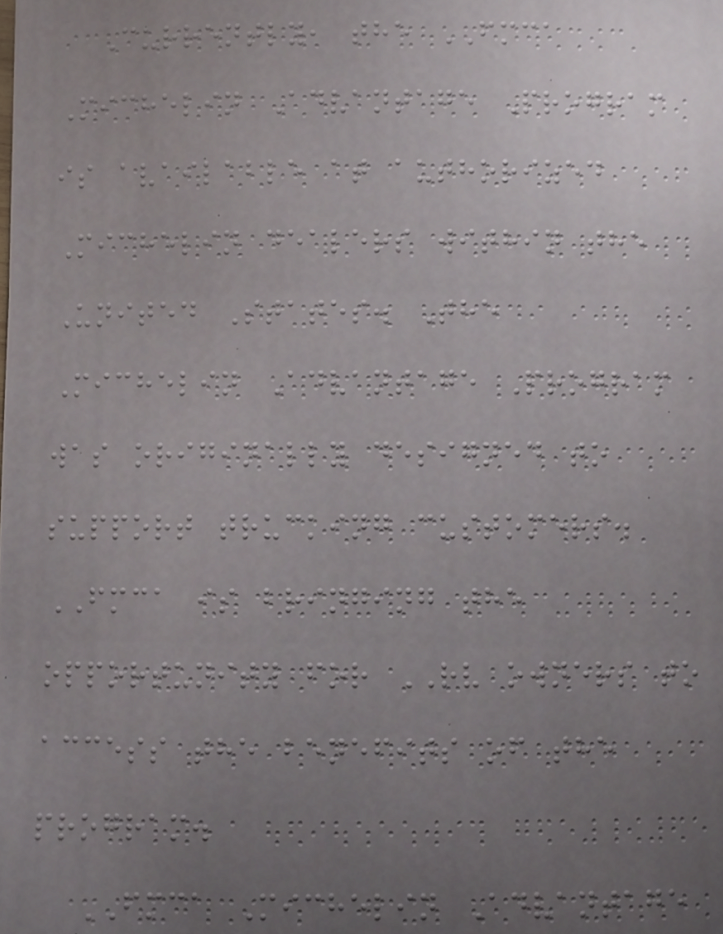Currently, the FMCA
Michelin Advantage Program
is available at authorized
Michelin dealers within the
United States. The
Michelin Advantage Program
was originally designed to
support trucking customers.
FMCA is bringing the
opportunity for RV owners to
access the benefits of the
program.
FMCA Michelin Advantage
